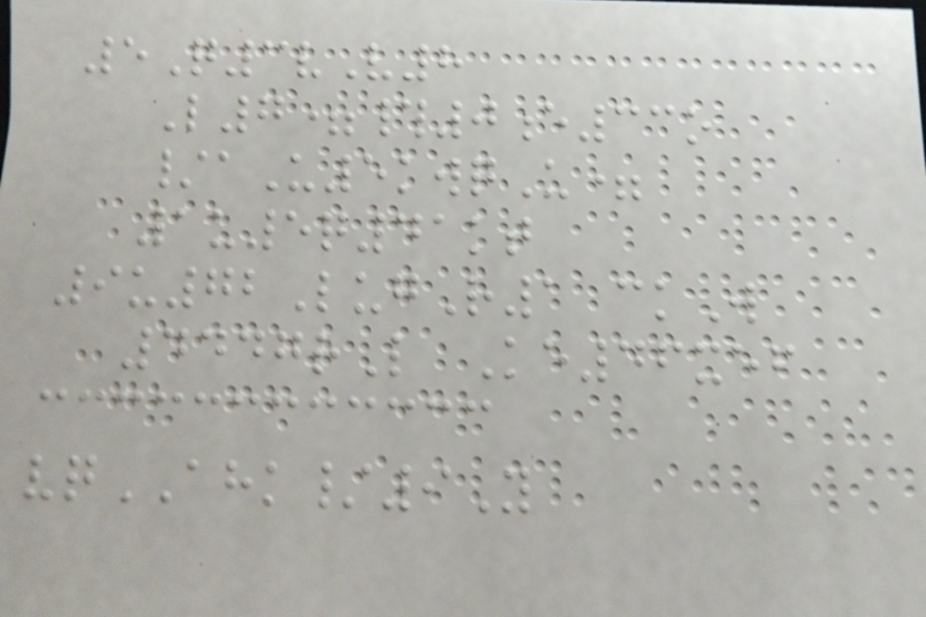5Q3vV8
L7=#0e33o
/aU5kwqU=
1u5q41kt
9u72LugR1 ckW
4447rL Ke46xef
vqAHK/9Y
